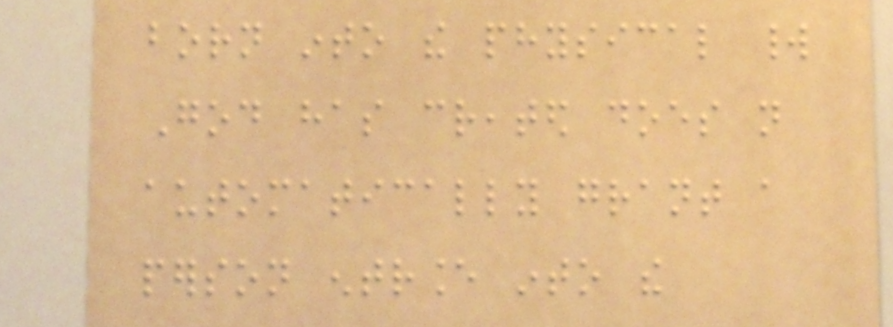born into the physical world
God has created does not
automatically grant a
person entrance into the
